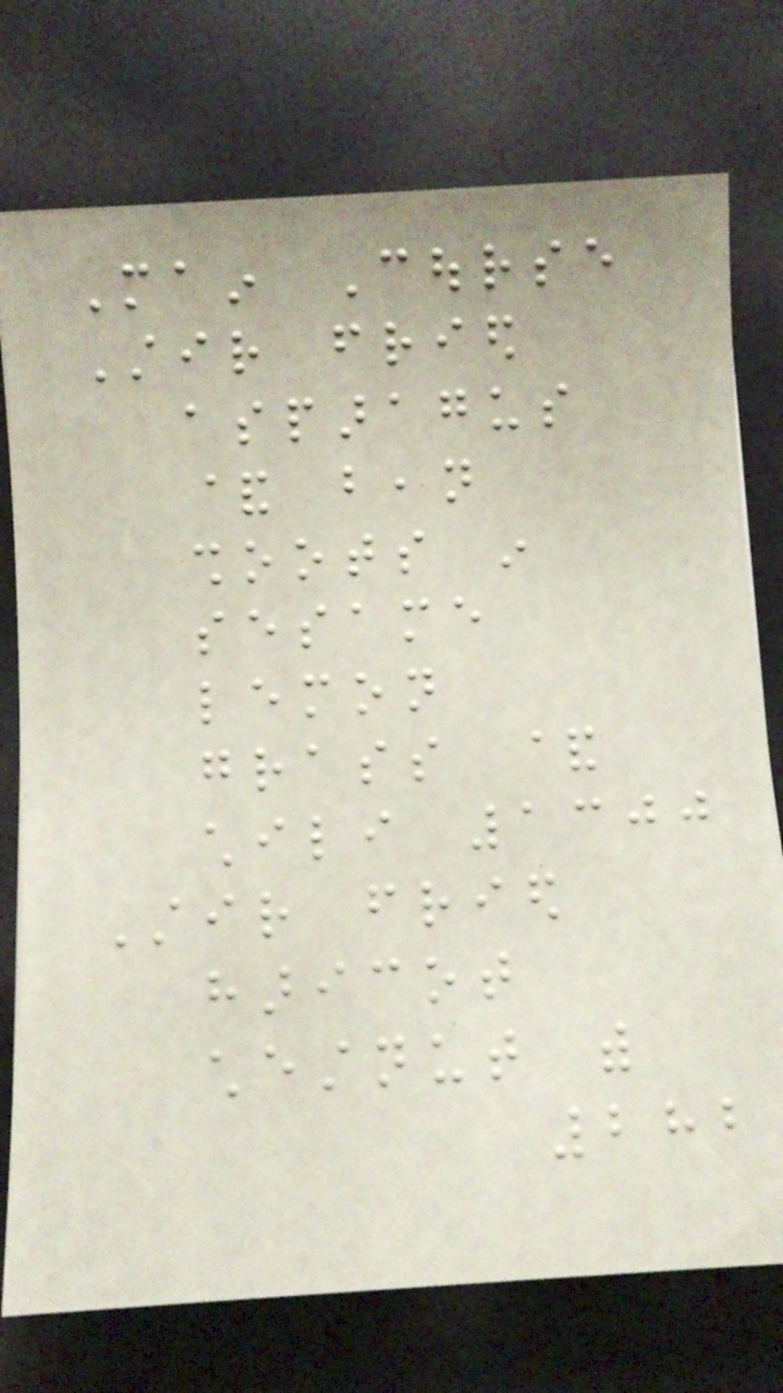Main Course
Stir fried
asparagus
& bean
shoots in
sesame
lemon
grass &
chili 1300
Stir fried
haricot
chestnut with
282
